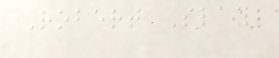Robert Slay
